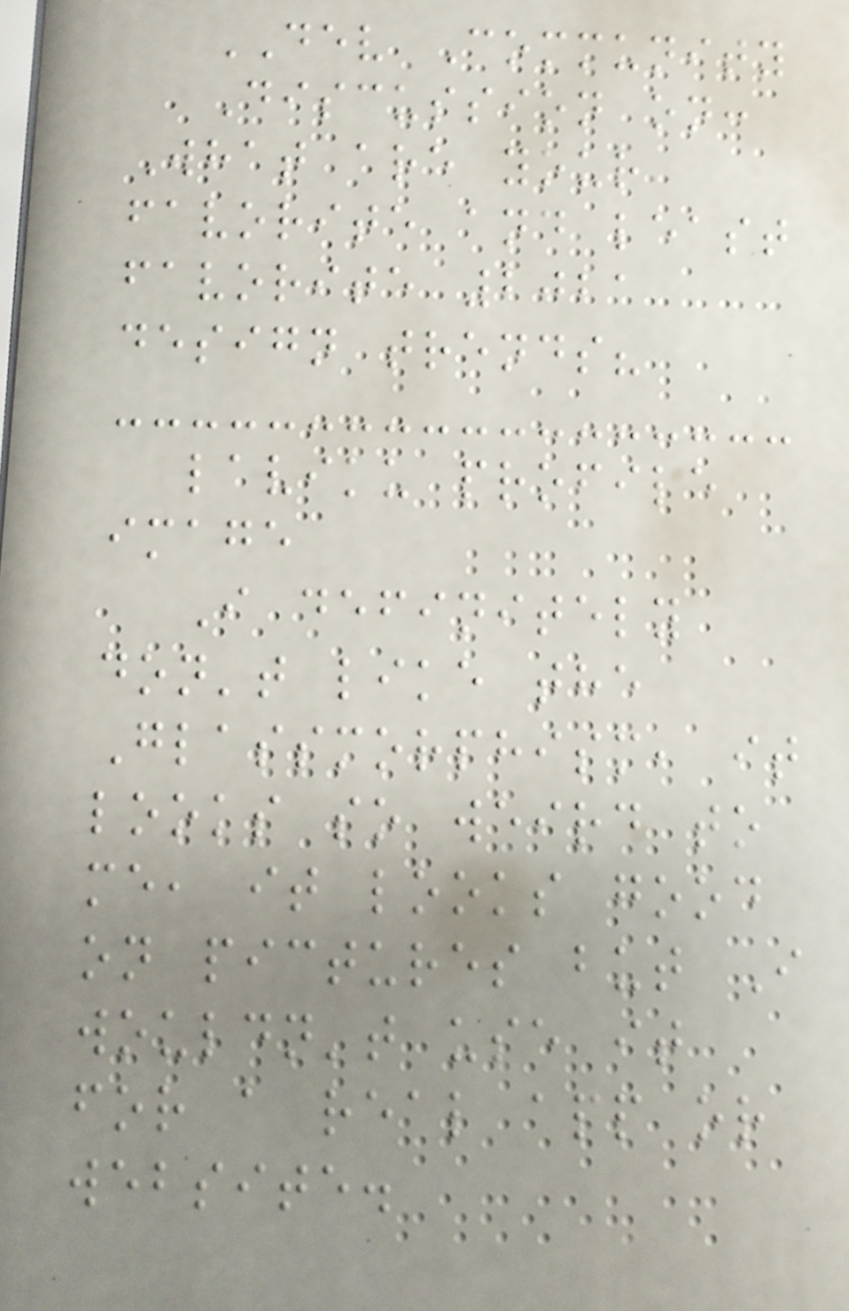DEV Community
Discussion on:
What are your
favorite and least
favorite 2021
design trends?
laviku profile
image
I definitely
don't like the
Glassmorphism, it
looks so weird to
me, it looks good
on pictures but I
wouldn't use it
for a real app or
website.
